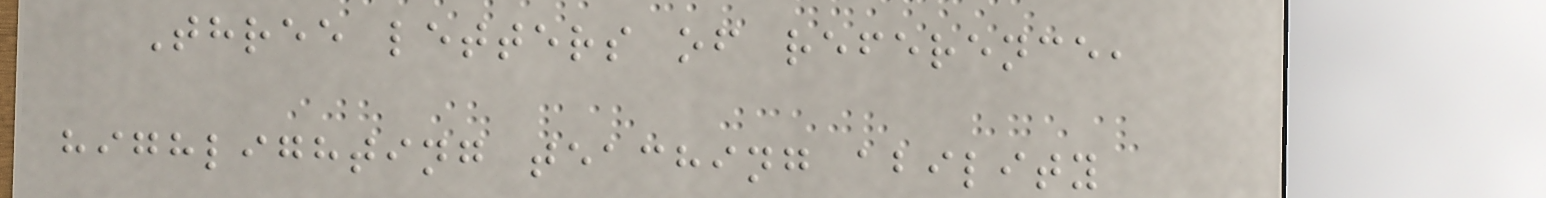Three letters of reference,
highlighting teaching ability
